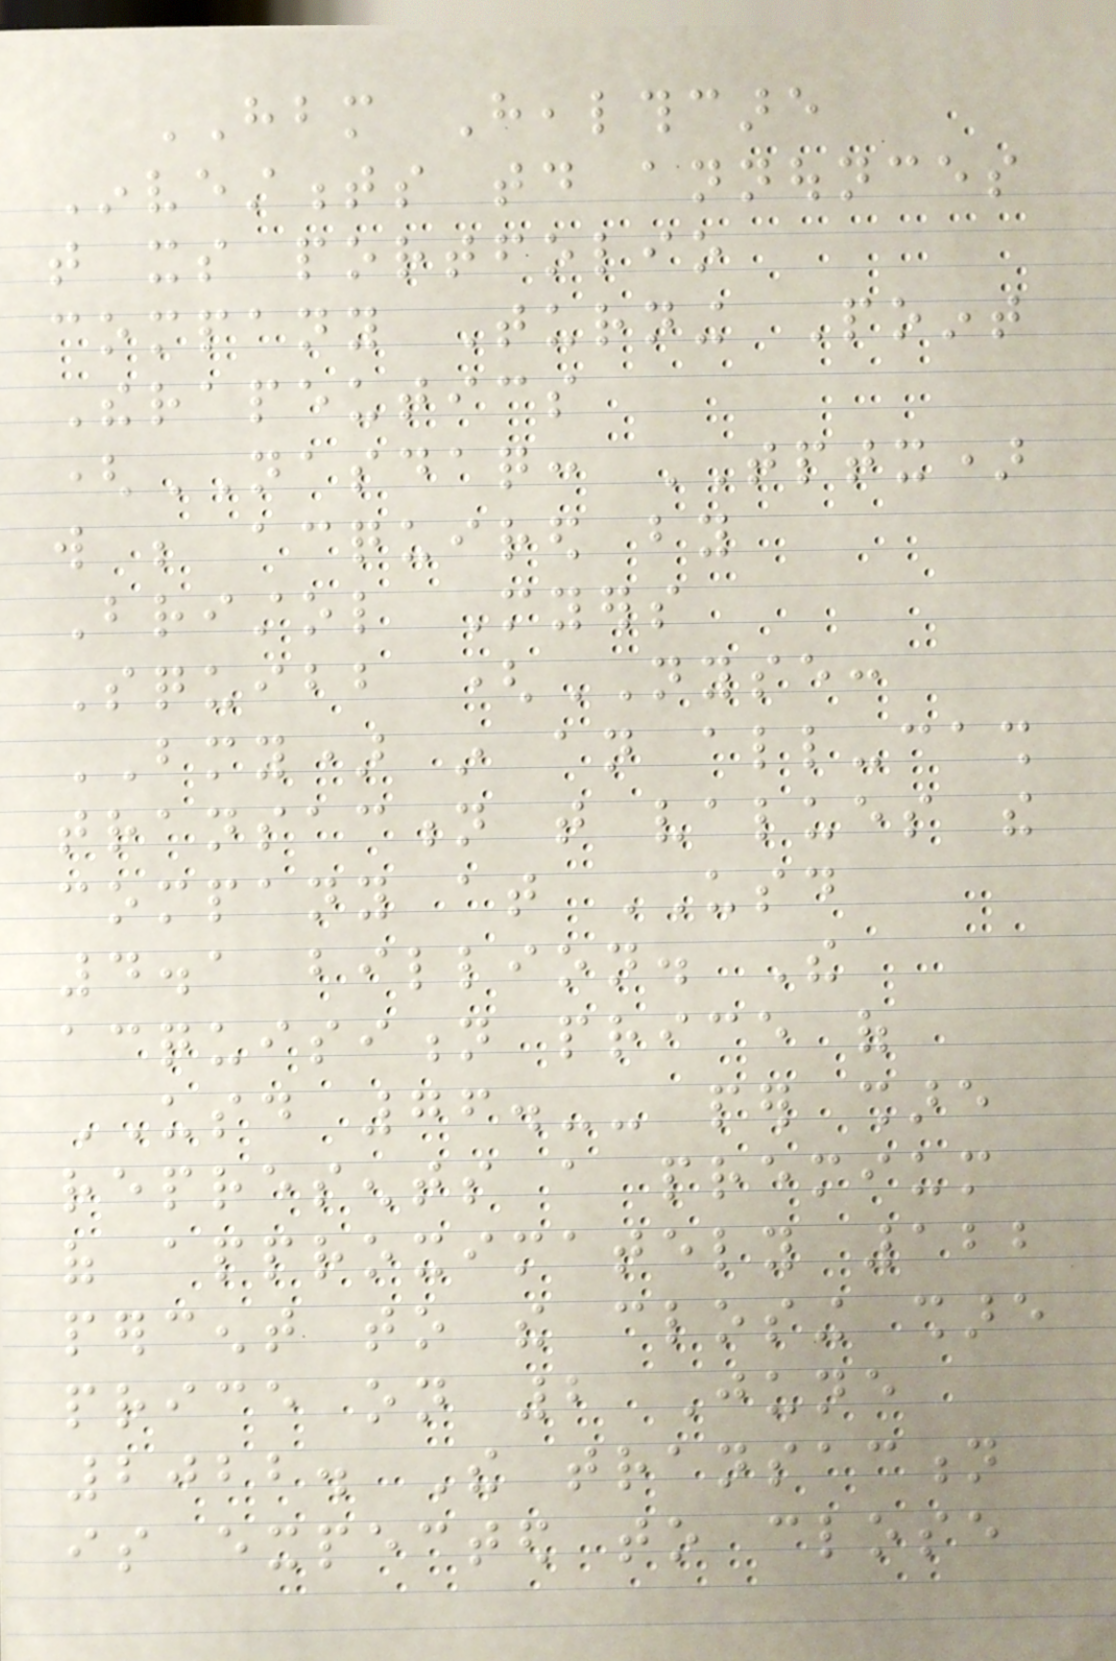HBM Healthcare
Investments today announces
that its portfolio
company Turning Point
Therapeutics
(NASDAQ: TPTX)
will be acquired by
Bristol Myers
Squibb (NYSE:
BMY) in an all-cash
transaction that values the
company at USD
4.1 billion. The
acquisition price of
USD 76.-- per share
represents a premium
of approximately 122
percent to the closing share
price on 2 June
2022. The transaction
is expected to close
